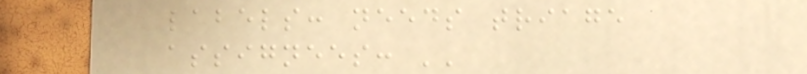labels: needs triage
assignees: ''
